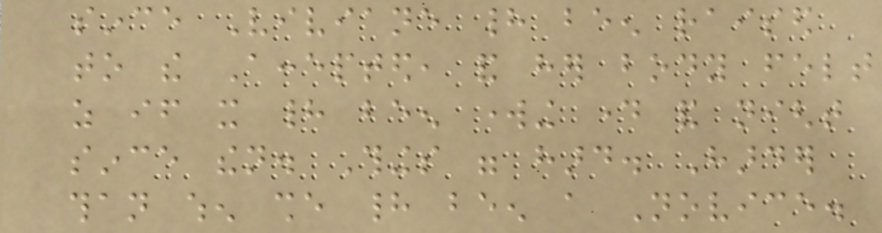since Viviane had been raised
to the Accepted, and her body felt
as if it had been working day and night
since then. Things were hard. Harder
than when she had been a Novice.
